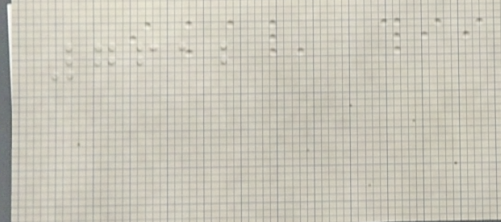7612
